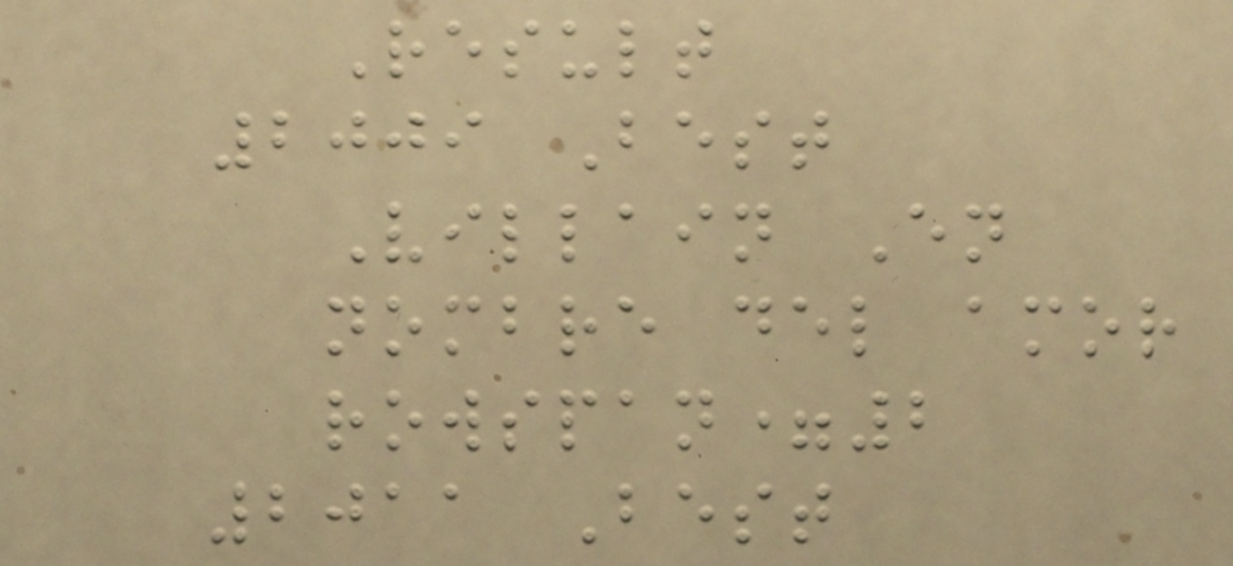Result
2009 Best
Villain En
nombre del amor
rowspan=2
2011 Best
